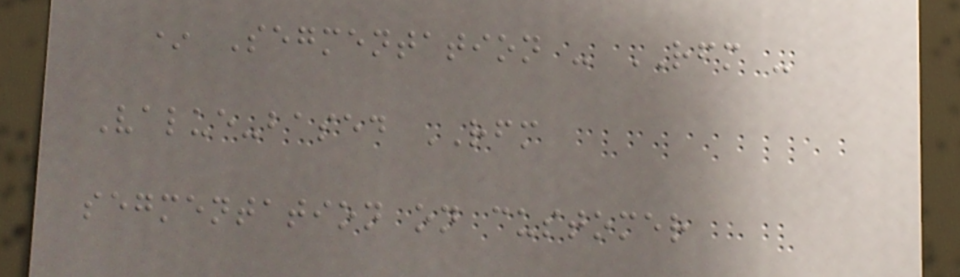* Segmentation - RFM -
Value-based RFM
segmentation on customer
